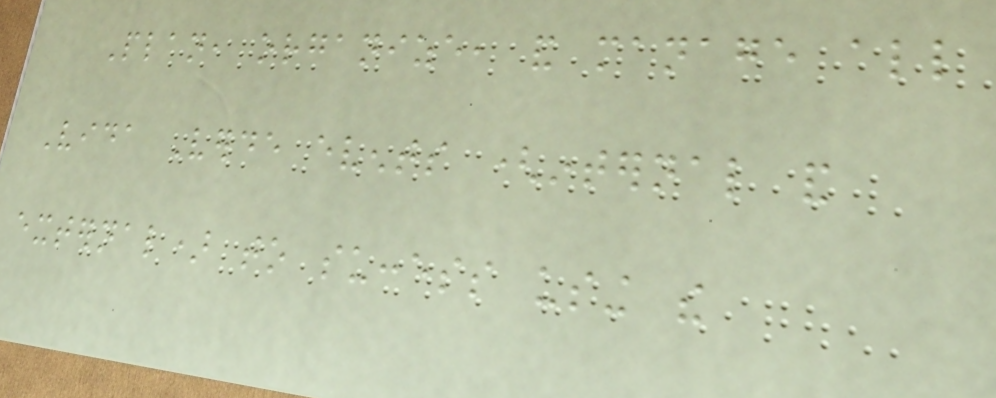Plan, organize, and manage all
Vida Verde events (internal and
external) to success using the
